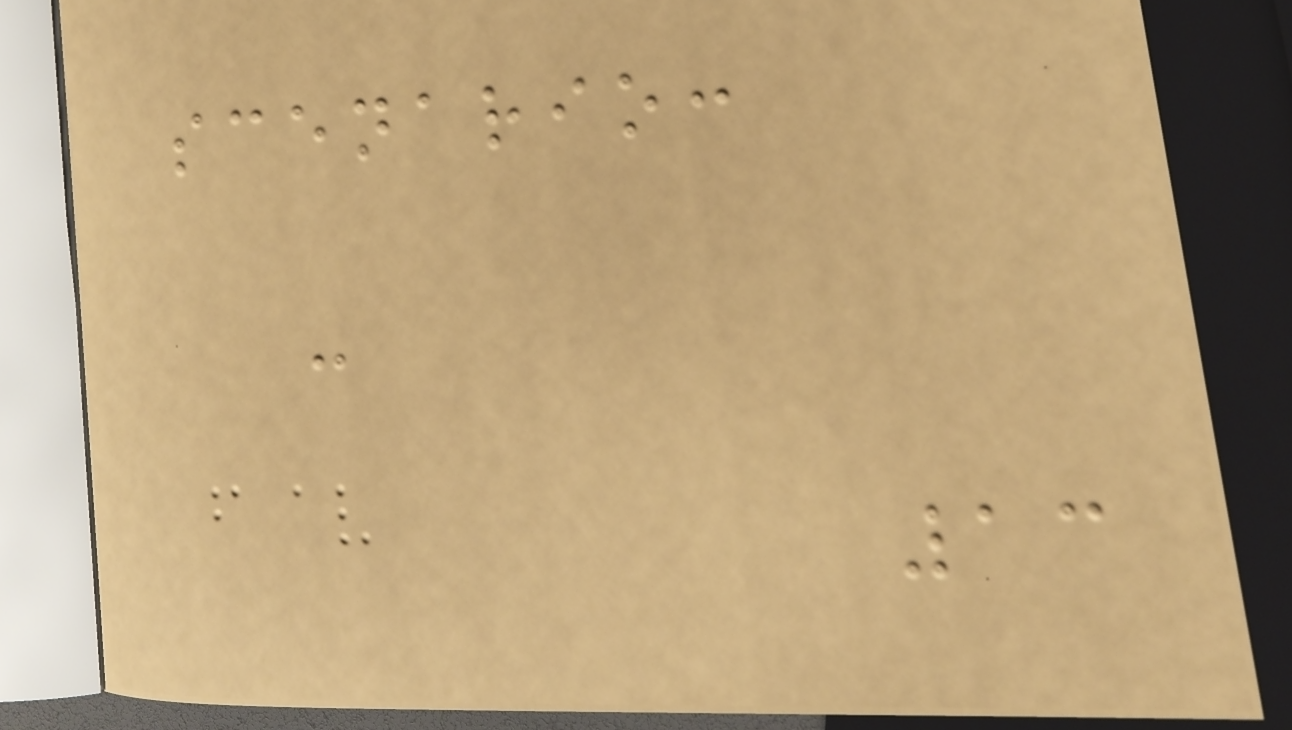scenario:
-
13
